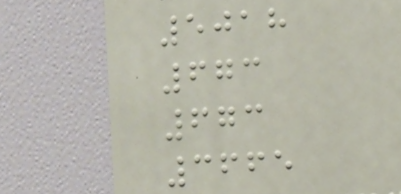5018
673
673
3665
